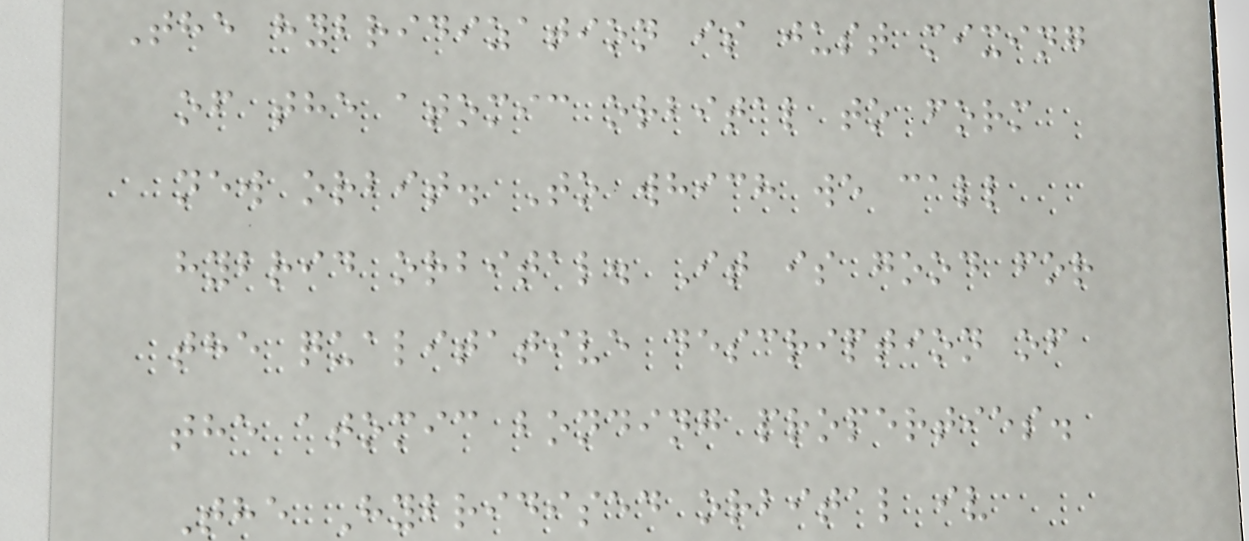The hybridization is just mixing
of the atomic orbital to form
new orbit. To which we call
hybrid orbital. It is good for
the qualitative description of
the atomic bonding properties.
The Hybridised orbital iv
